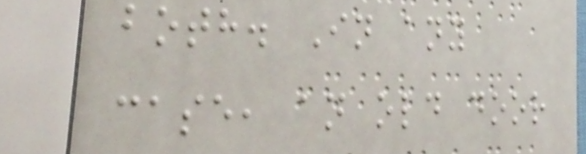both. In any
case, an old door
